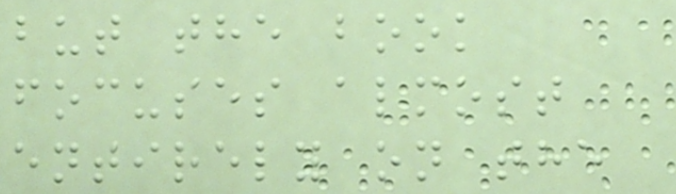but the book
focuses almost
entirely on the
